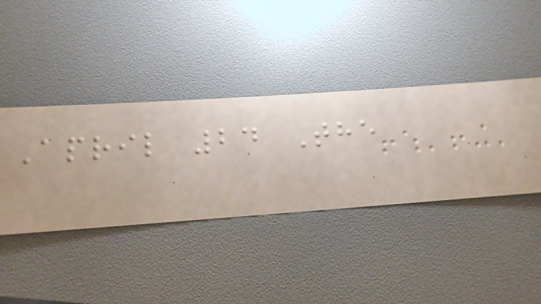April 24 The
